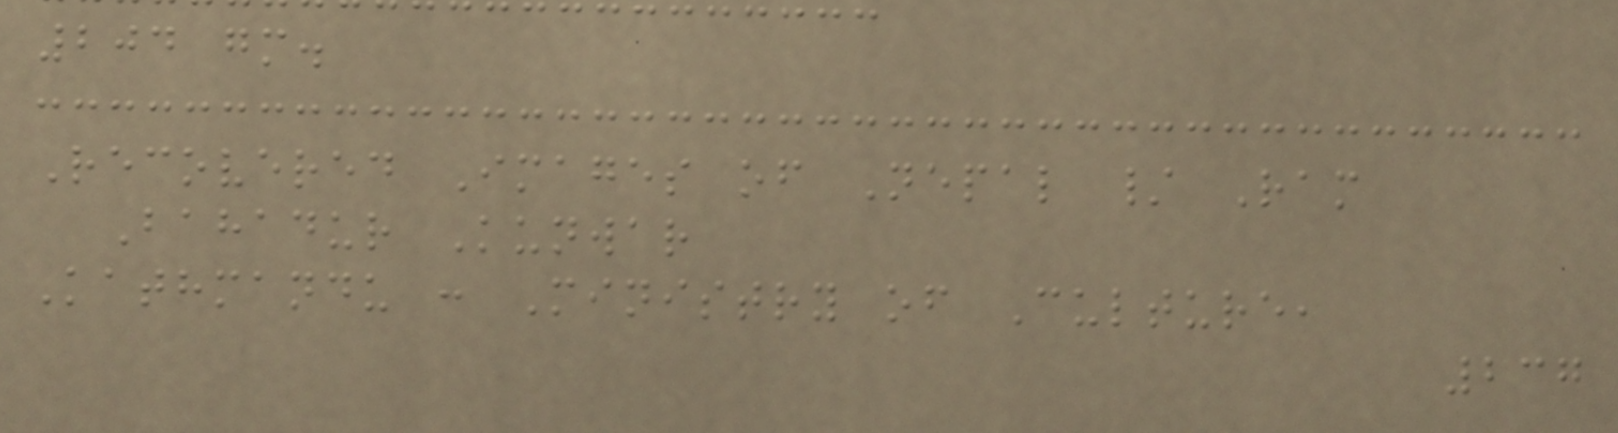204 gm.
Recovered Images of Nepal / Ram
Bahadur Kunwar
Kathmandu : Ministry of Culture,
237
